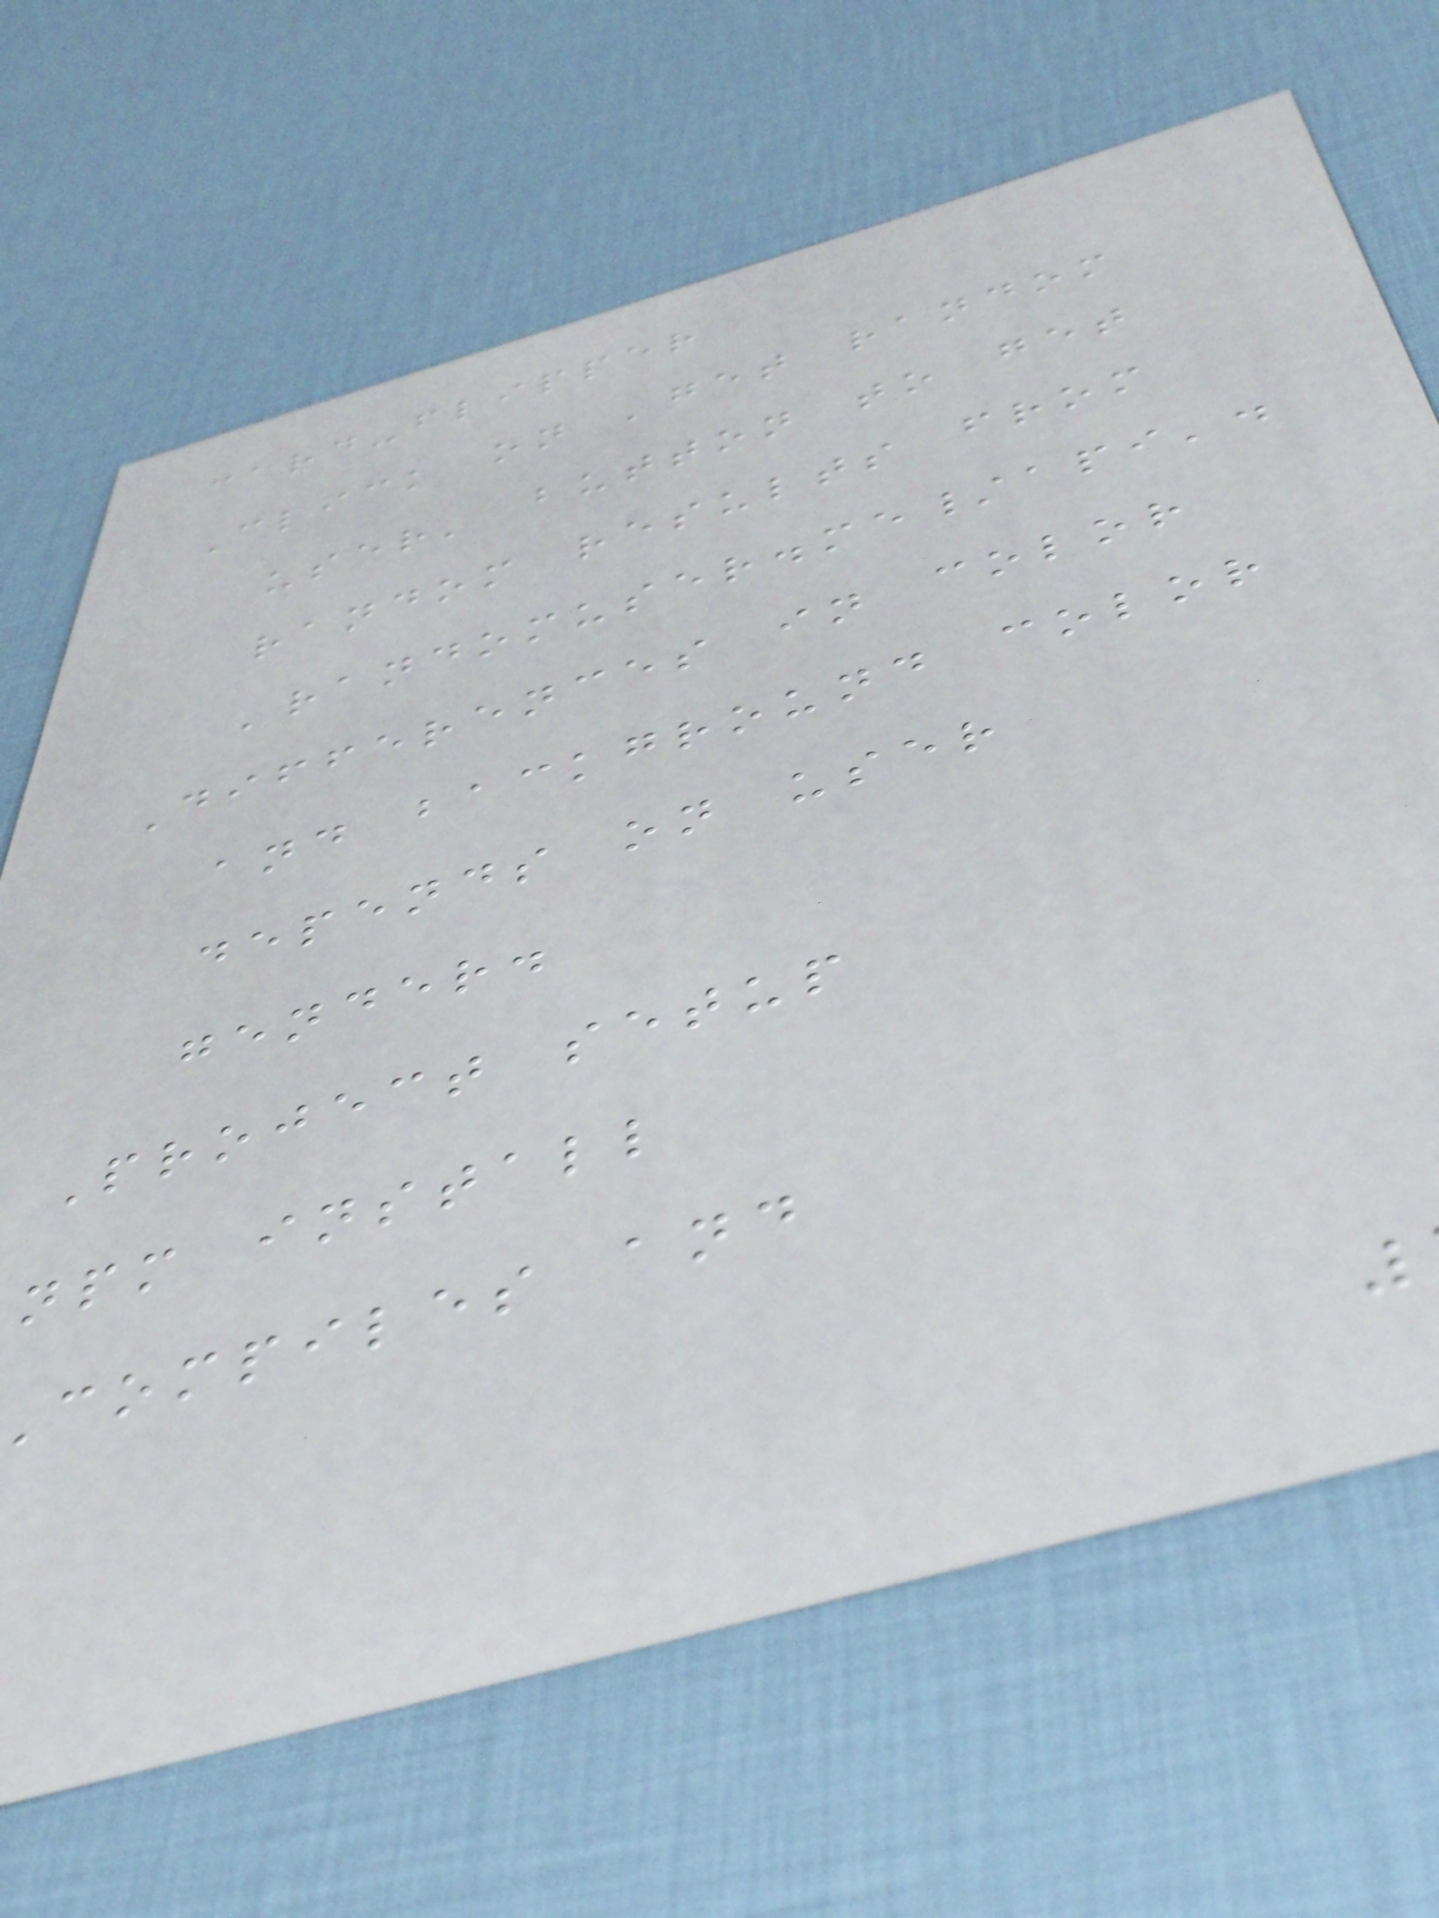card-flipper
Click on 'get random
user' button to get
random results from
'randomuser.me/api'.
Differences in color
and background color
depends on user
gender.
Project setup
npm install
compiles and
